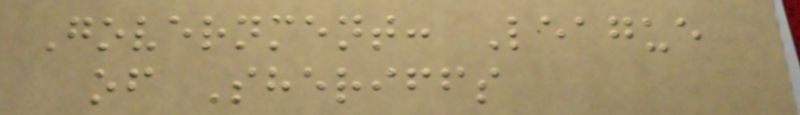Government: League
of Sheriffs
